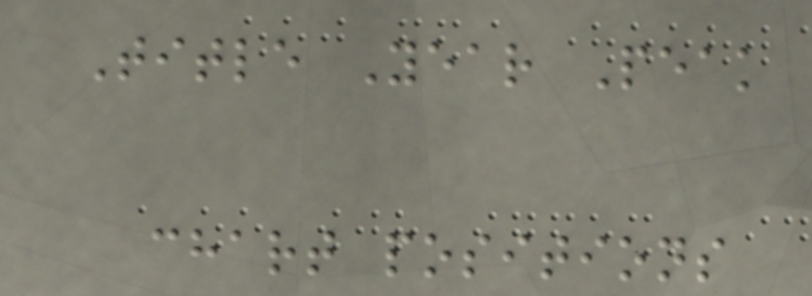Title Year Peak
chart positions
